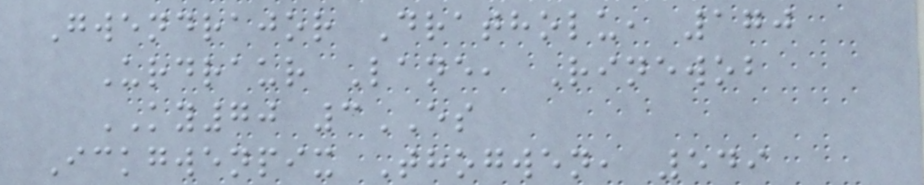Gwendrajor Dratholu, 170
Urdraur Lane, Rinewob
KY70 3ES
Ickgwenpix Thogwen, 549
